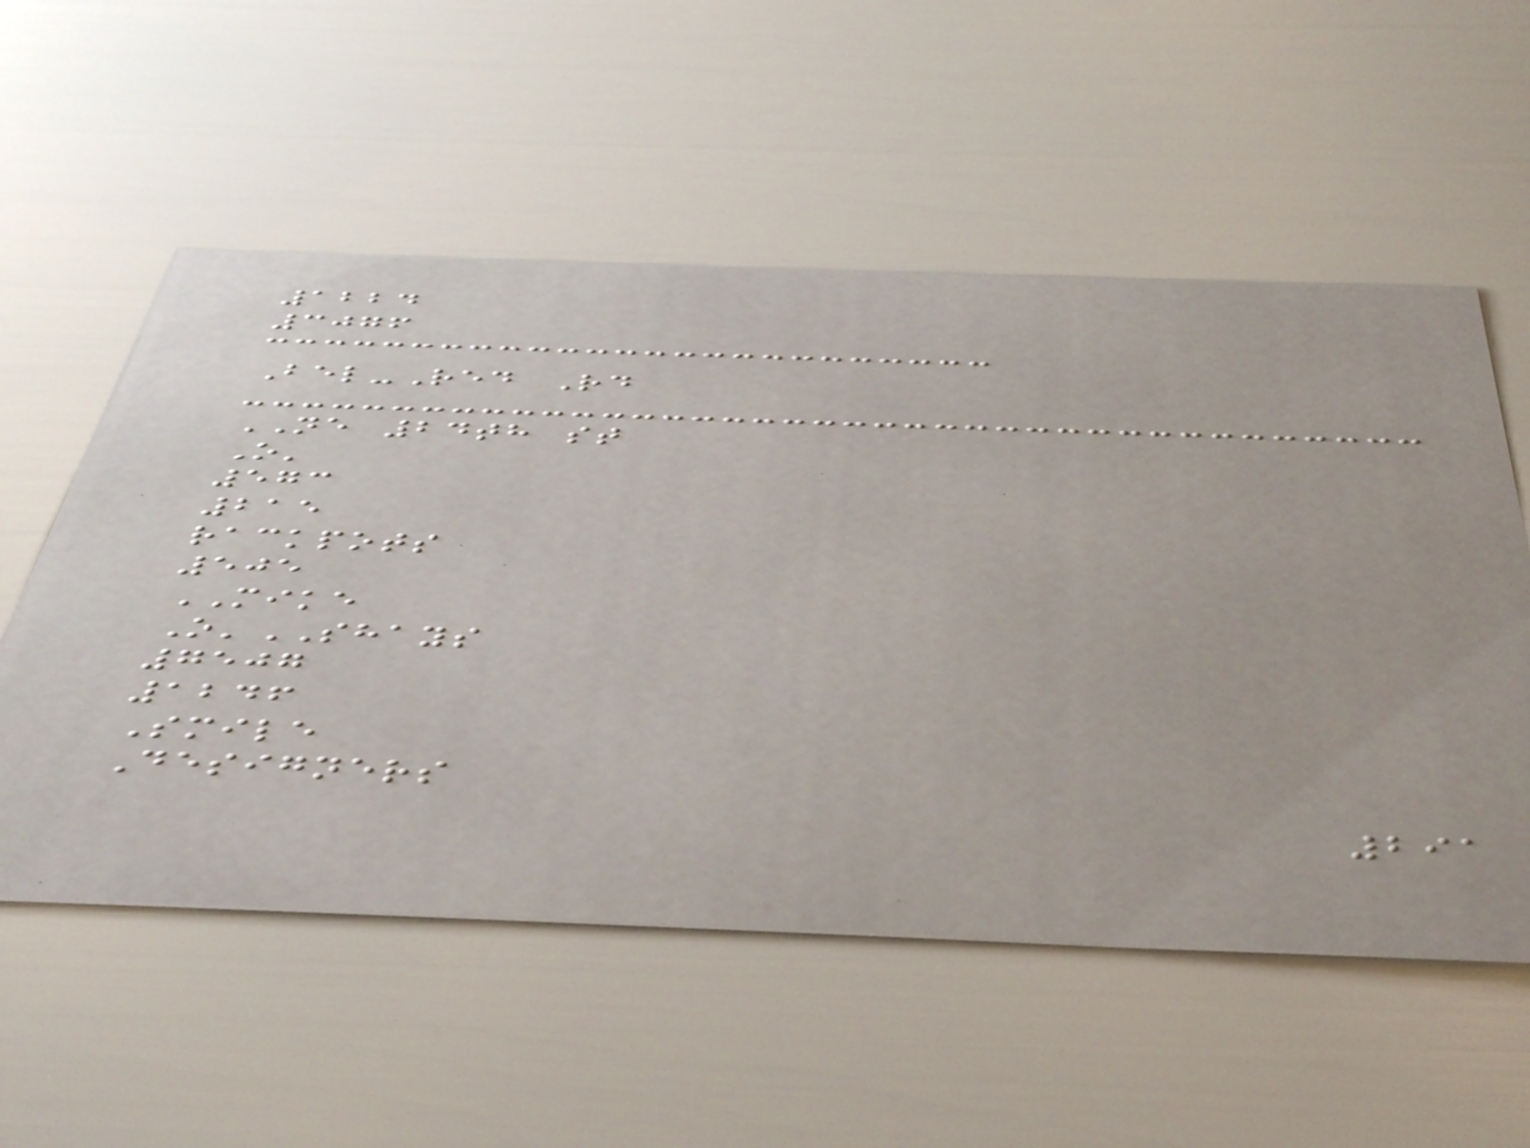1224
3076
Bel-Red Rd
NE 24th st
O'
573
215
rackpots
505
MIKE
O'SHAYS
7507
1246
Smile
Designers
291
